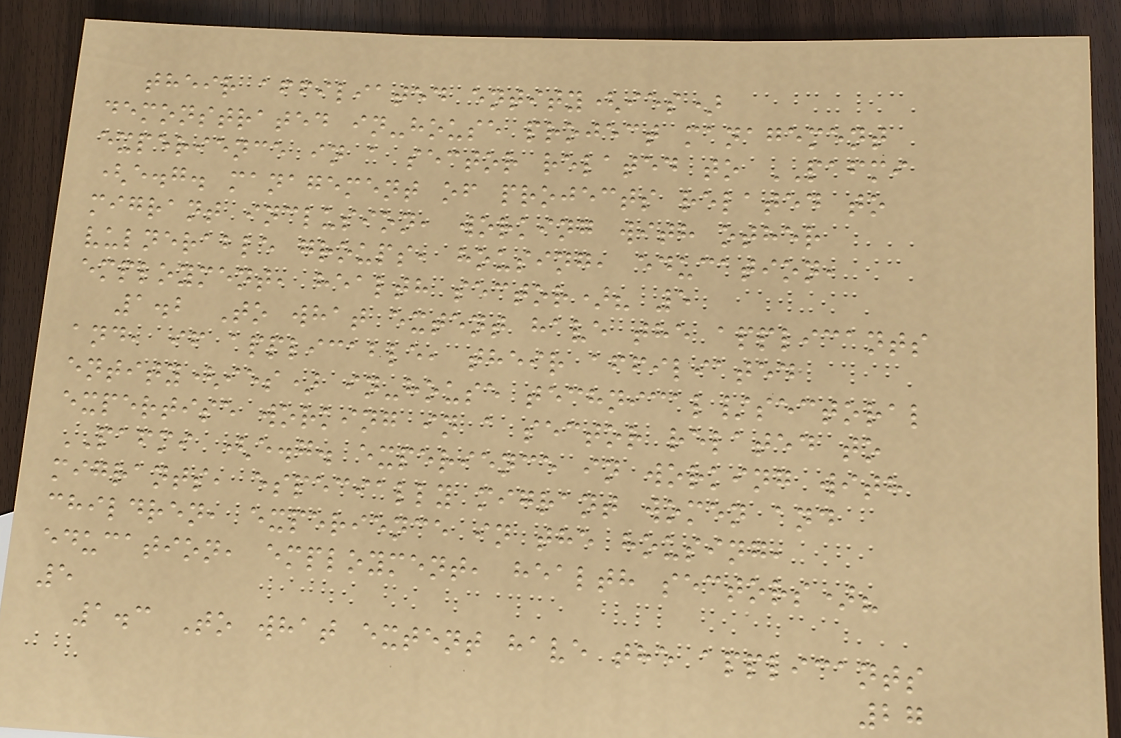their affiliated entity(ies)
demonstrated in-house project management
experience in a sector related to PAFMI
(e.g. management of projects related to
migrant inclusion, working with other
vulnerable groups, housing, education,
employment, health sector)? 5
1.2 To what extent have the applicants
and, if applicable, their affiliated
entity(ies) in-house technical/sectoral
expertise working in a sector related to
PAFMI (e.g. experience in working with
migrants, especially migrant women and
children, experience in the housing,
education, employment, health sectors)?
5
1.3 To what extent have the applicants
27
